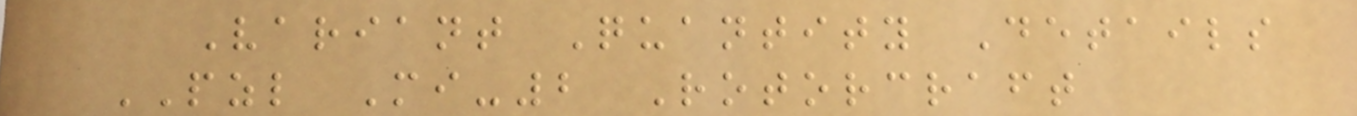Variant Quantity Details
PZL Mi-2 Rotorcraft
